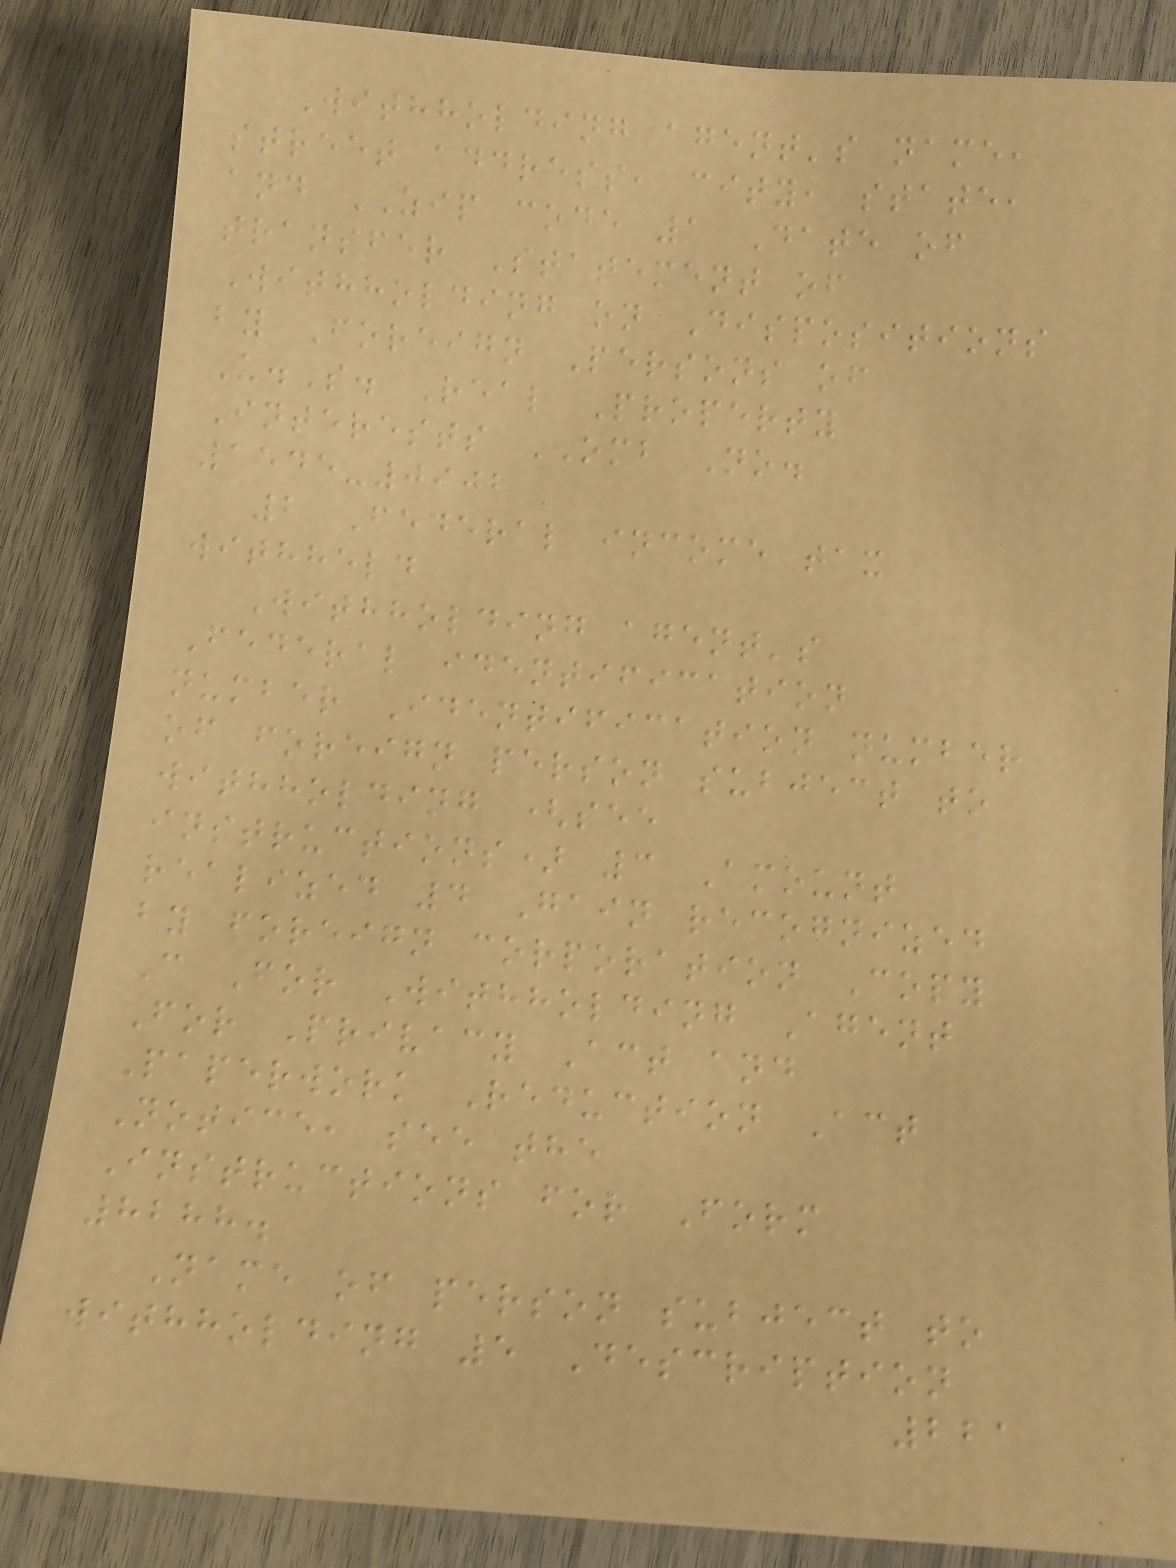Withholding agent's name,
street address, city, state,
and ZIP code 1 Date of
transfer Statement of
Withholding on Dispositions
by Foreign Persons of
U.S. Real Property
Interests OMB No.
1545-0902
2 Federal income tax
withheld
Withholding agent's
Federal identification
number Identification number
of foreign person subject to
withholding (see
instructions) 3 Amount
realized 4 Gain recognized
by foreign corporation Copy
C For Withholding Agent
For Privacy Act and
Paperwork Reduction Act
Notice, see the
Instructions for Form
8288.
Name of person subject to
withholding 5 Description
221
